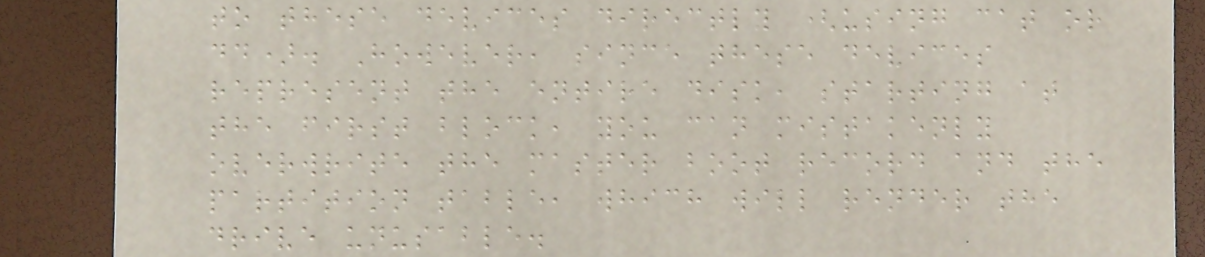to these devices directly (using cat or
dd). However, since these devices
represent the entire disk, starting at
the first block, you can mistakenly
overwrite the master boot record and the
partition table, which will render the
drive unusable.
